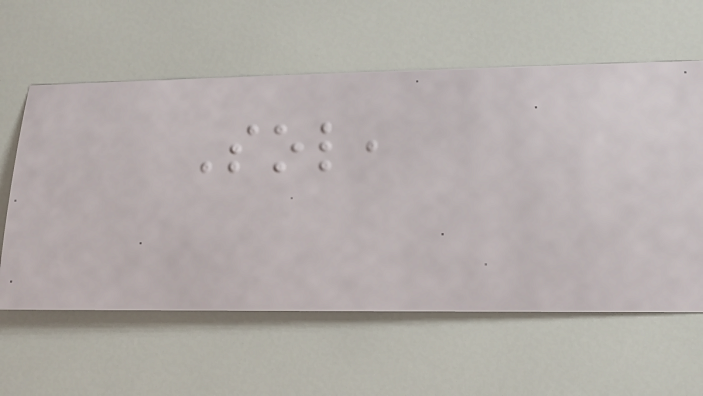Sol,
